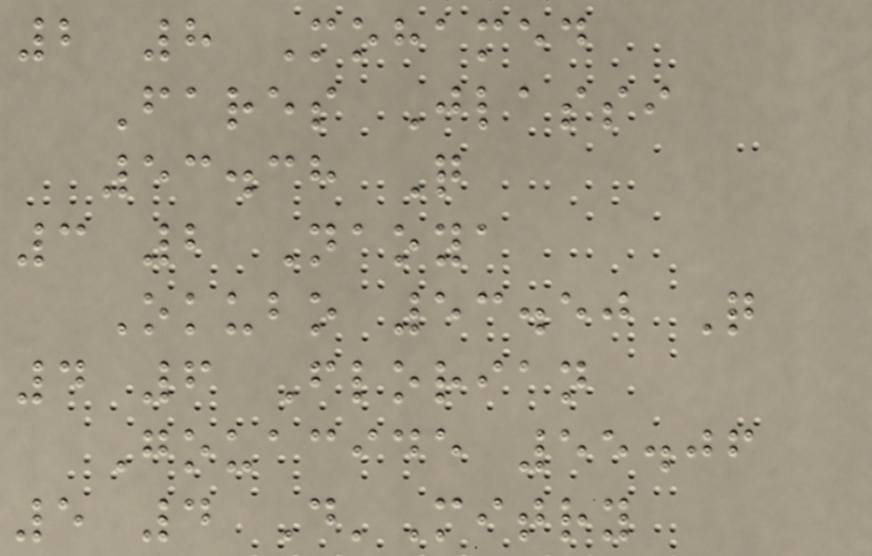2 8 Mohamed
Fares Jlassi
53.38 Q
3 2 Naoya
Okubo 53.50 Q
4 6 Florian
Gouacide 55.06
5 4 D'Mitry
